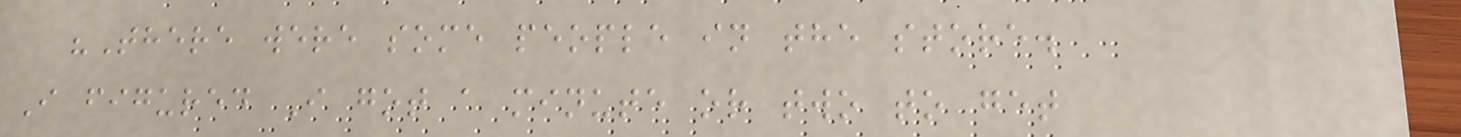"There were some people in the store.
I figured I got a minute or two to get
